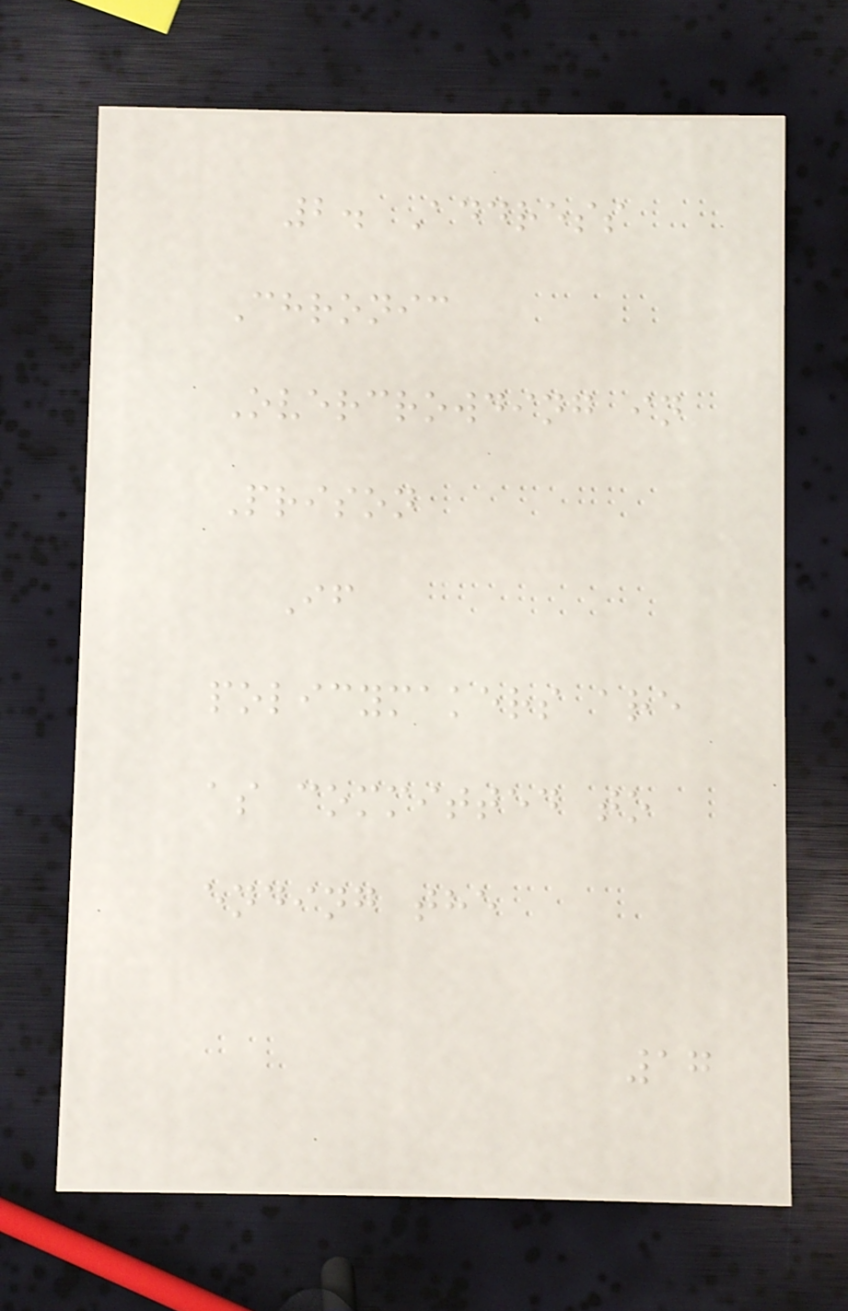2. Address
Chronic
Overcrowding in
Prison
If
policymakers are
as committed to
ending the
17
